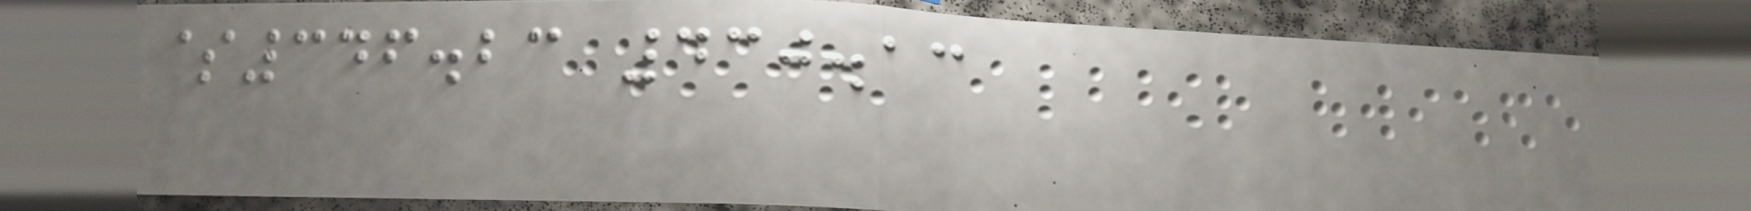$346.23 430.13
